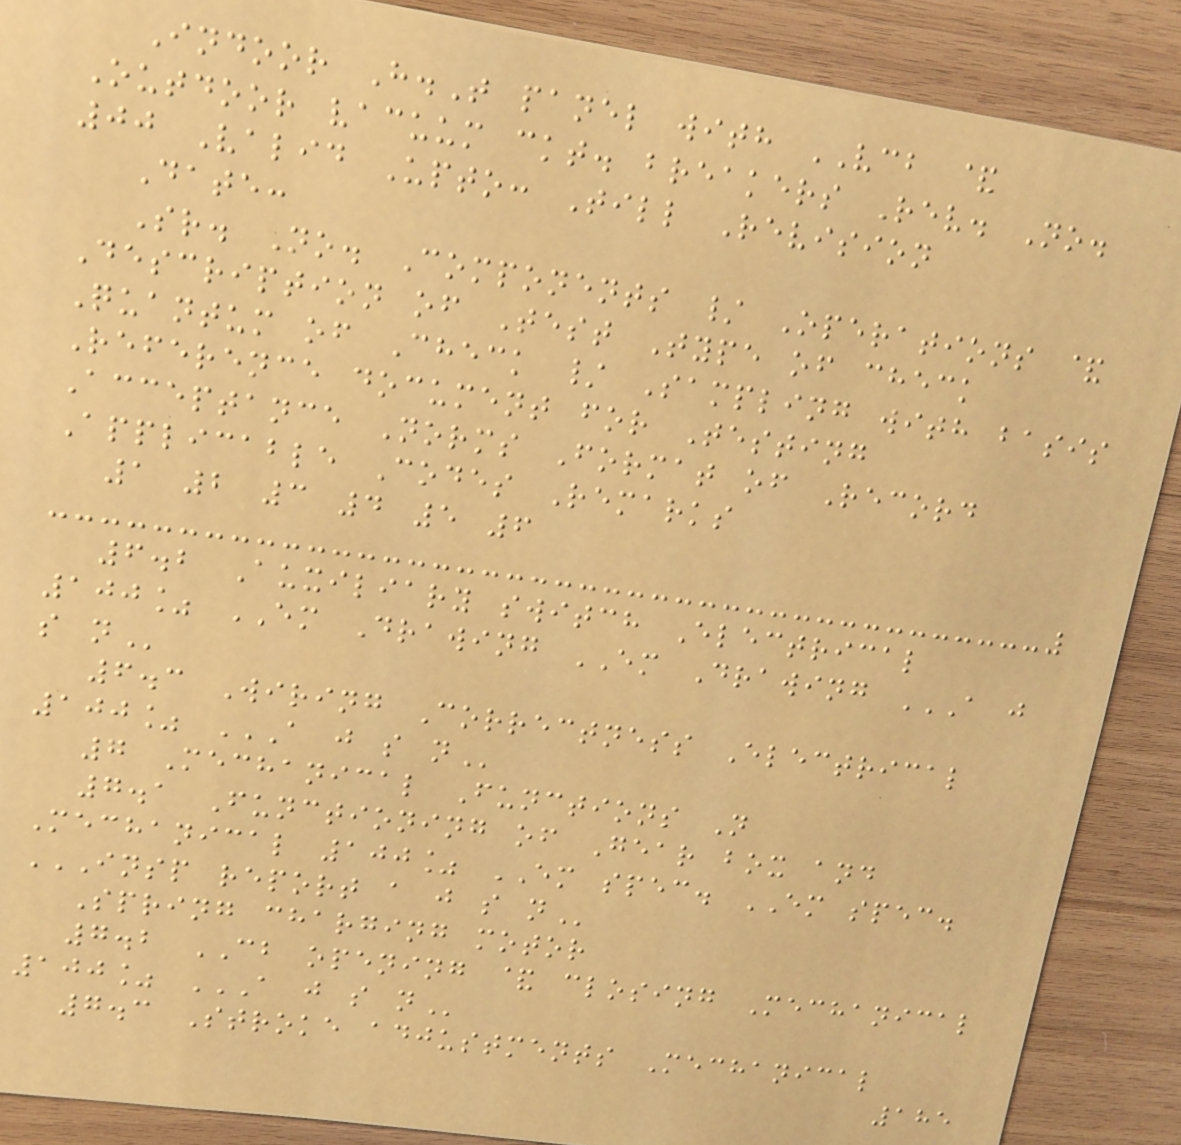Indoor H.T panel with VCB &
Outdoor vacuum ckt. breakers Rev. No.
00 Valid Upto: Till Revision
Date:
Sr. No. Components / Operations &
Description of Test Type of check
Quantum of Check / Sampling with basis
Reference document for Testing
Acceptance Norms Format of Record
Applicable Codes Remarks
1 2 3 4 5 6
6.2 Auxiliary switch Electrical
100% EM Drawing EM Drawing A J
S N
6.3 Wiring Correctness Electrical
100% A J S N
7 Mechanical Functions N
7.1 Functioning of Gear box and
Mechanical 100% EM spec. EM spec.
INSP REPORT A J S N
Spring charging motor
7.2 CB opening & closing Mechanical
100% A J S N
7.3 Stroke adjustments Mechanical
185
